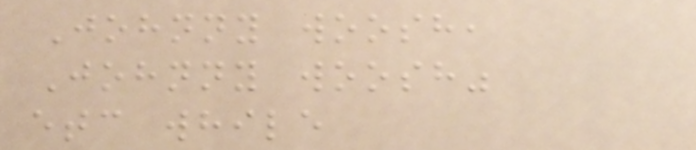Johnny woosh,
Johnny woosh"
etc while
